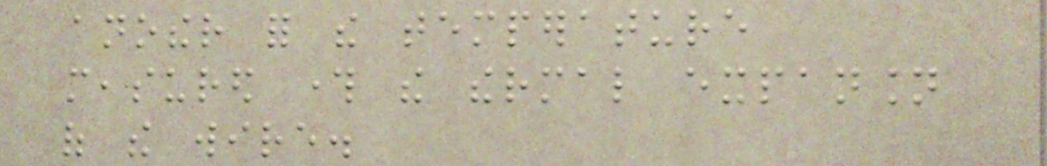another for the temperature
measured through the thermal expansion
of the wire.
